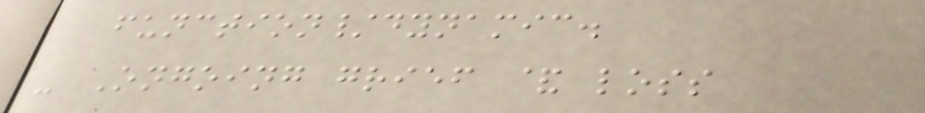function/dynamic.
- Ongoing grief & loss
